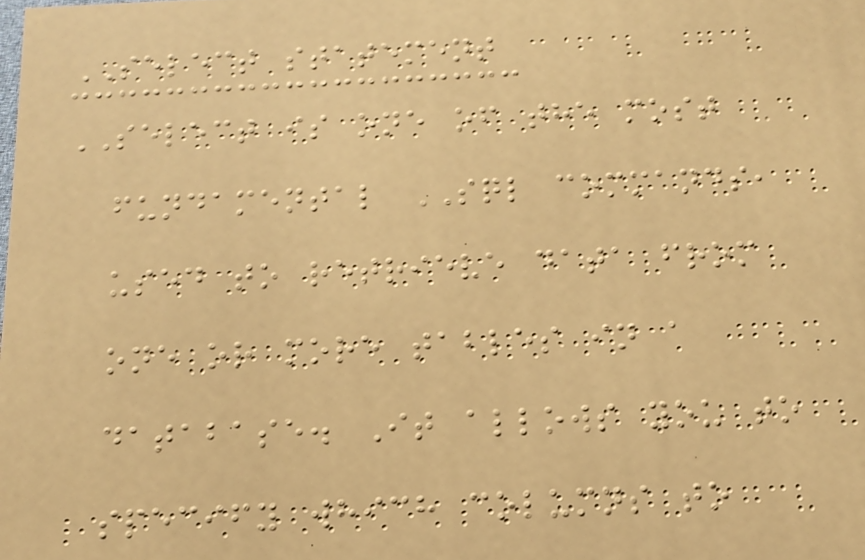SELECT statement
SELECT is one of the most
fundamental SQL commands,
used to retrieve data from
one or more tables in a
database. It allows you to
specify which columns to
